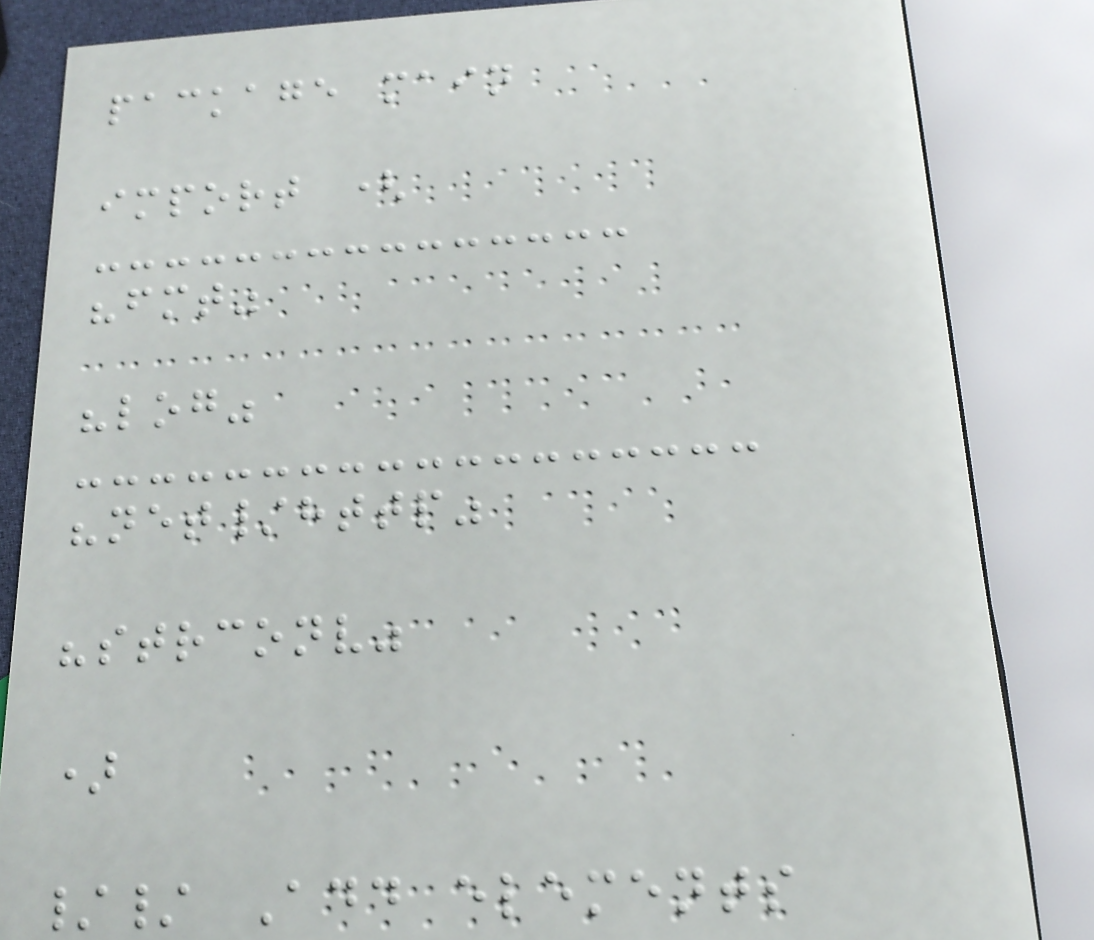package main
import (
"fmt"
"log"
"net/http"
"strconv"
)
// Add elements
